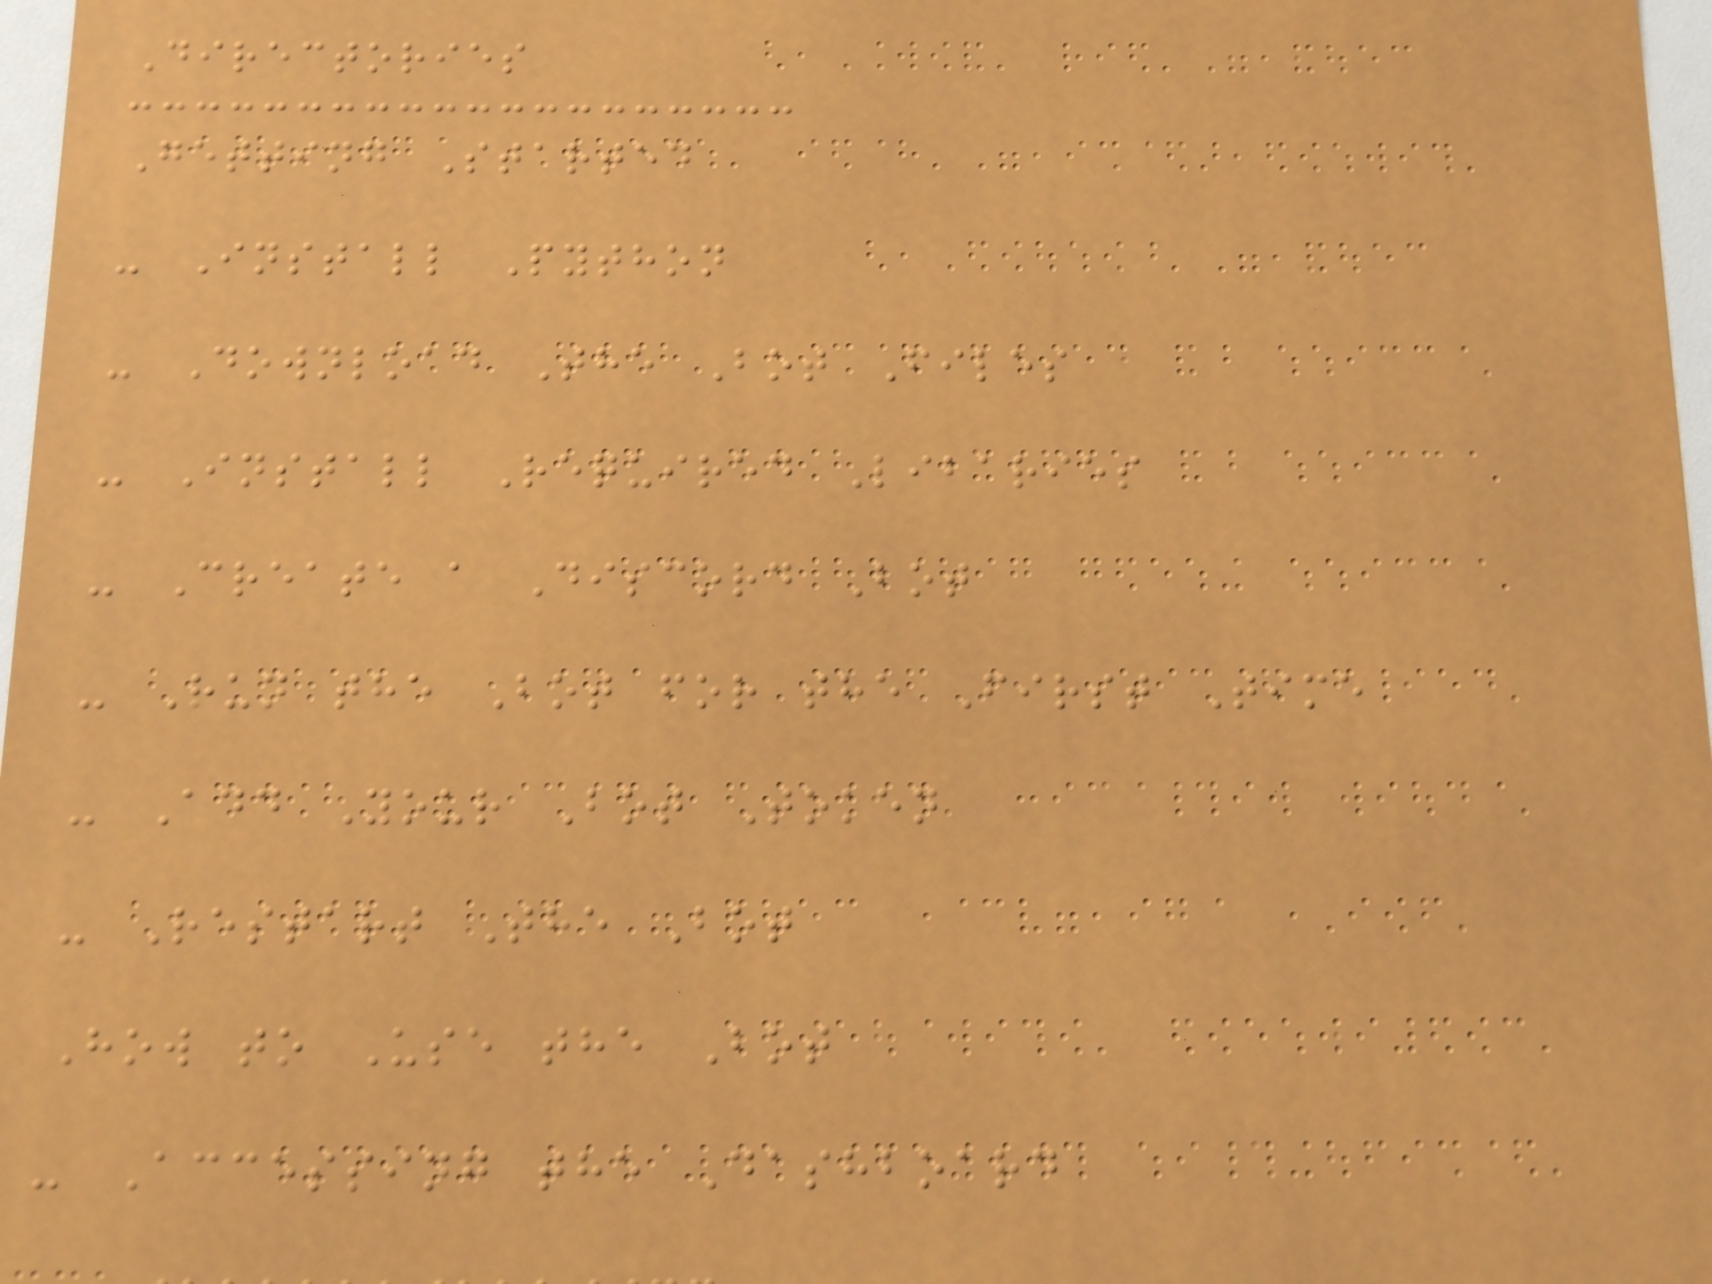Directories
Getting Started
- Install Python
- Download The Bot Files
- Install Required Libaries
- Create a Discord Bot
- Run the Bot for the First Time
- Add Your Bot Token
- Restart The Bot
How to Use the Bot
- Accessing the Dashboard
